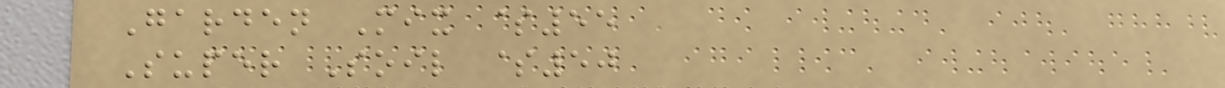Garden Mix $55
Super Soil $50
